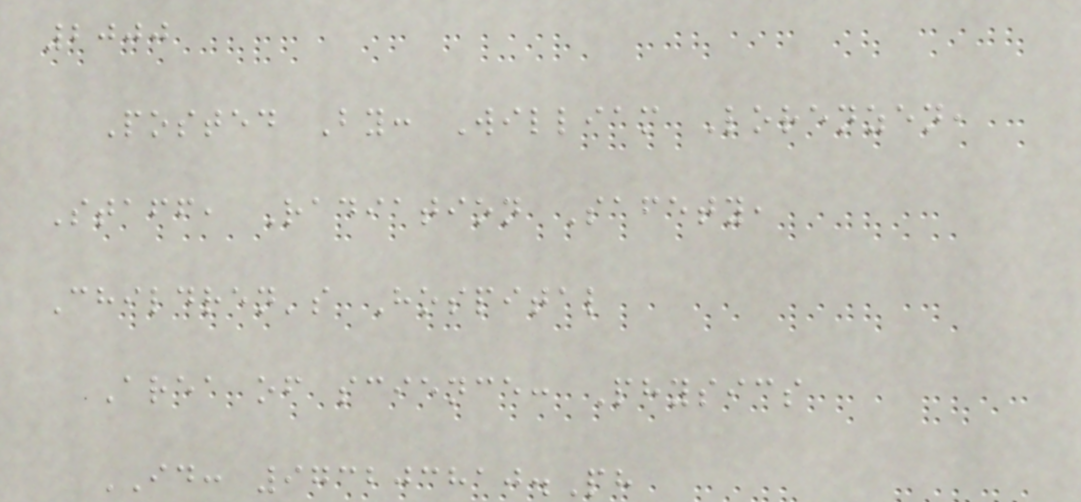2000
Posted By: William Lorenzen,
Staff, Radiation Safety,
Children's Hospital
Area of science: Physics
ID: 973203810.Ph
